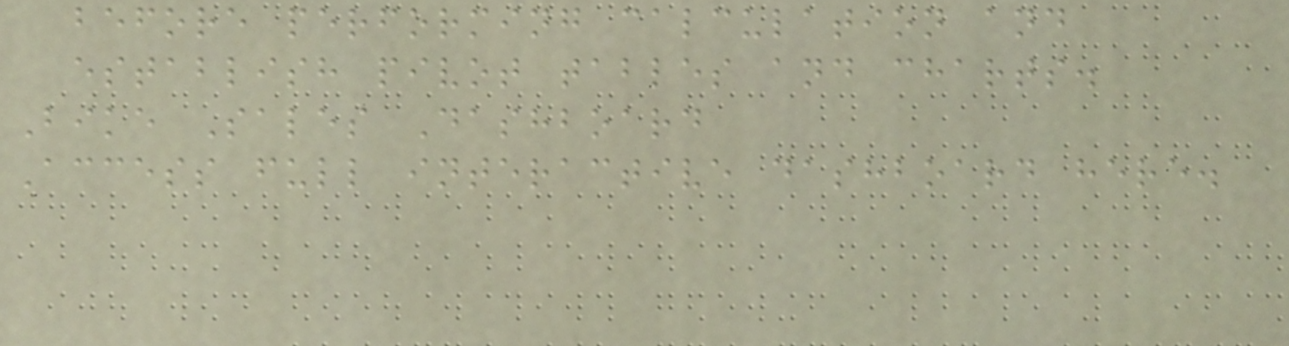before performing calculation and
establish pivot tables and charts.
Bike Sales Dashboard
Access full interactive dashboard here.
